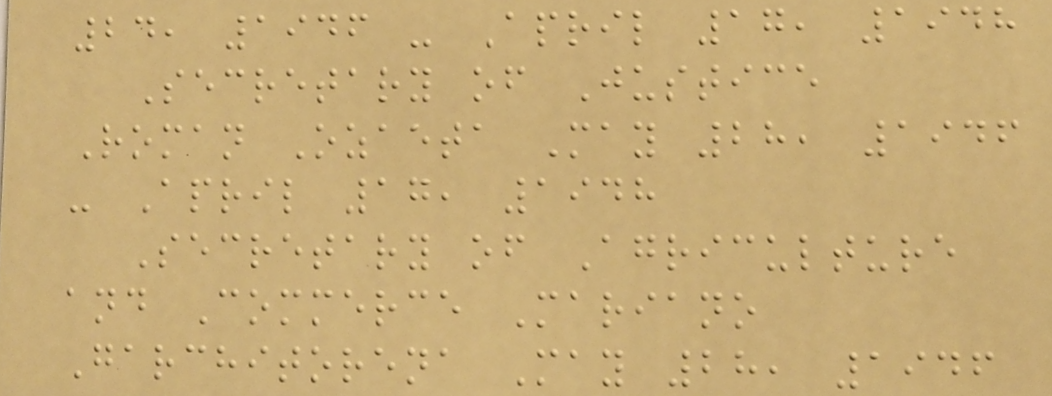24, 1946 - April 17, 1948
Secretary of Justice
Roman Ozaeta May 28, 1946
- April 17, 1948
Secretary of Agriculture
and Commerce Mariano
Garchitorena May 28, 1946
